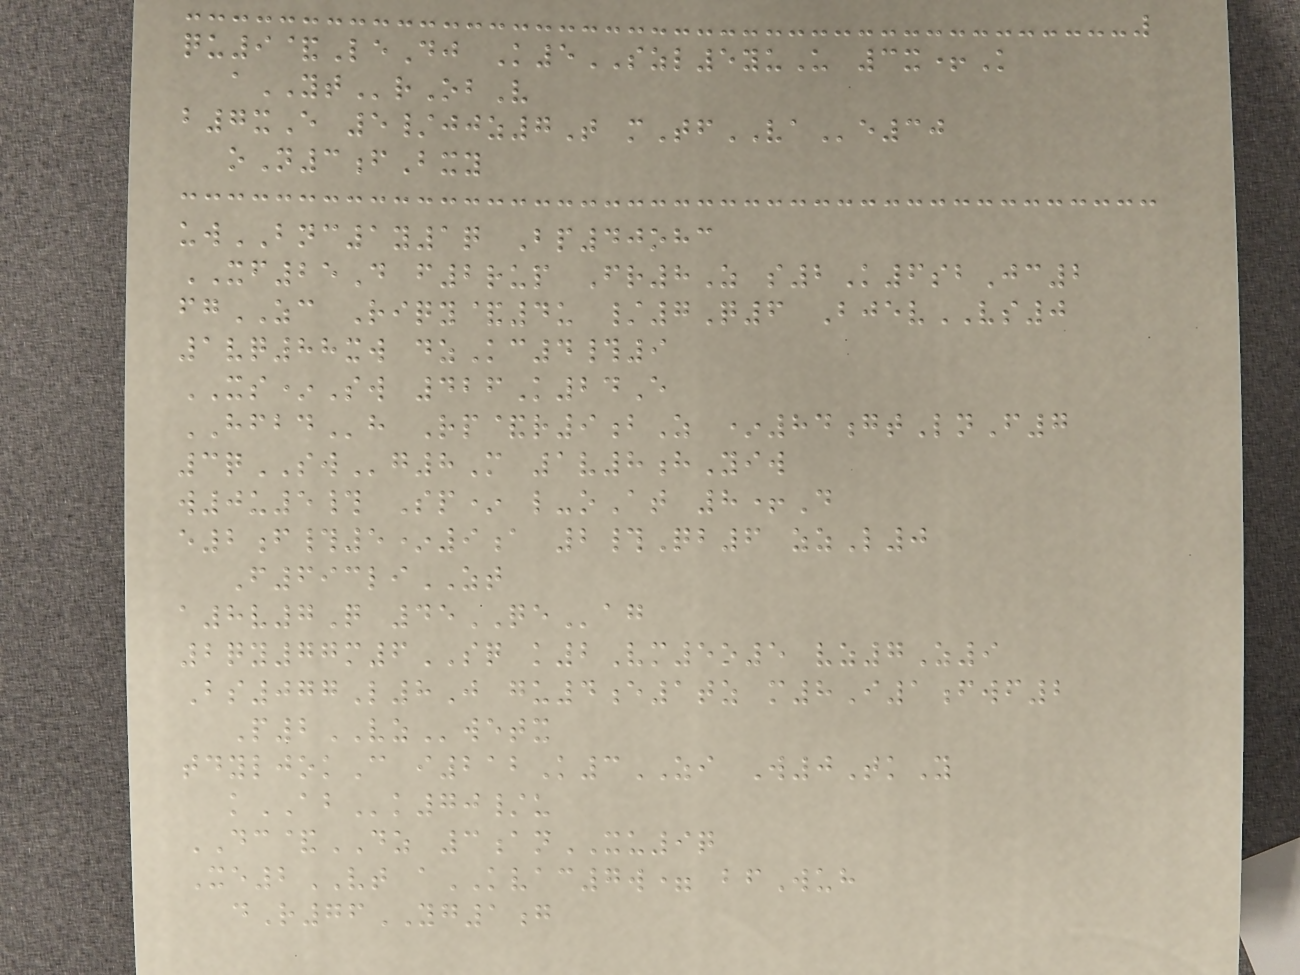qu9&LeDj K5SZL5yuU 3x+K
aYTrObV
b7xE 5/jjz7T mTfVAe30
oN3fBxy
uwBNC1y1q Bp40ohc
XF25D f2rup Fr8Z s2K6sbJc2
fgZC Riqy&4u /7Q6 BjevVS0
1vq88xw dzKc4#9
XS*Sw 426K24E
HFBDh Rp&r9bZ *84gtLnF7
3qSWg8M 1v8hYiw
w0u5# Sp* l-oAt 8+D
e2f#5*9a 2#Qb6 zzL0
F693liZT
a8v7Q 45QEag
2qy77m6SQ k2Vm5o5 vz7Z9
Bs077L8J gu4e1tz m8I1fwf2
P2VZwetx
tdyljokC i212K3ZI W0TkY
kABk70/u
DC&DZ 3anXU9q
Xe2VT aKVAC7w= bfWuh
dR76YG1g
